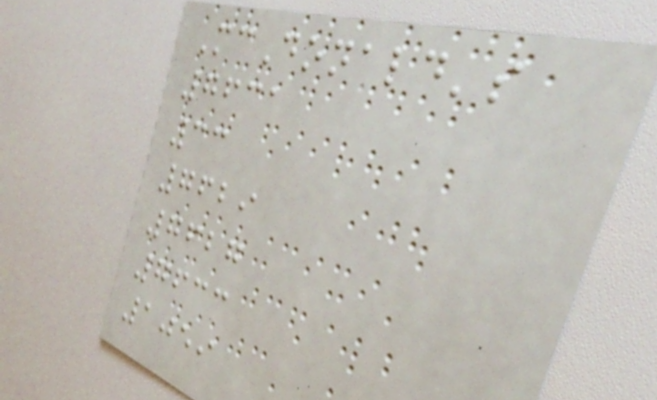McDonald's
7631
33
7629
7627
7633
1059
